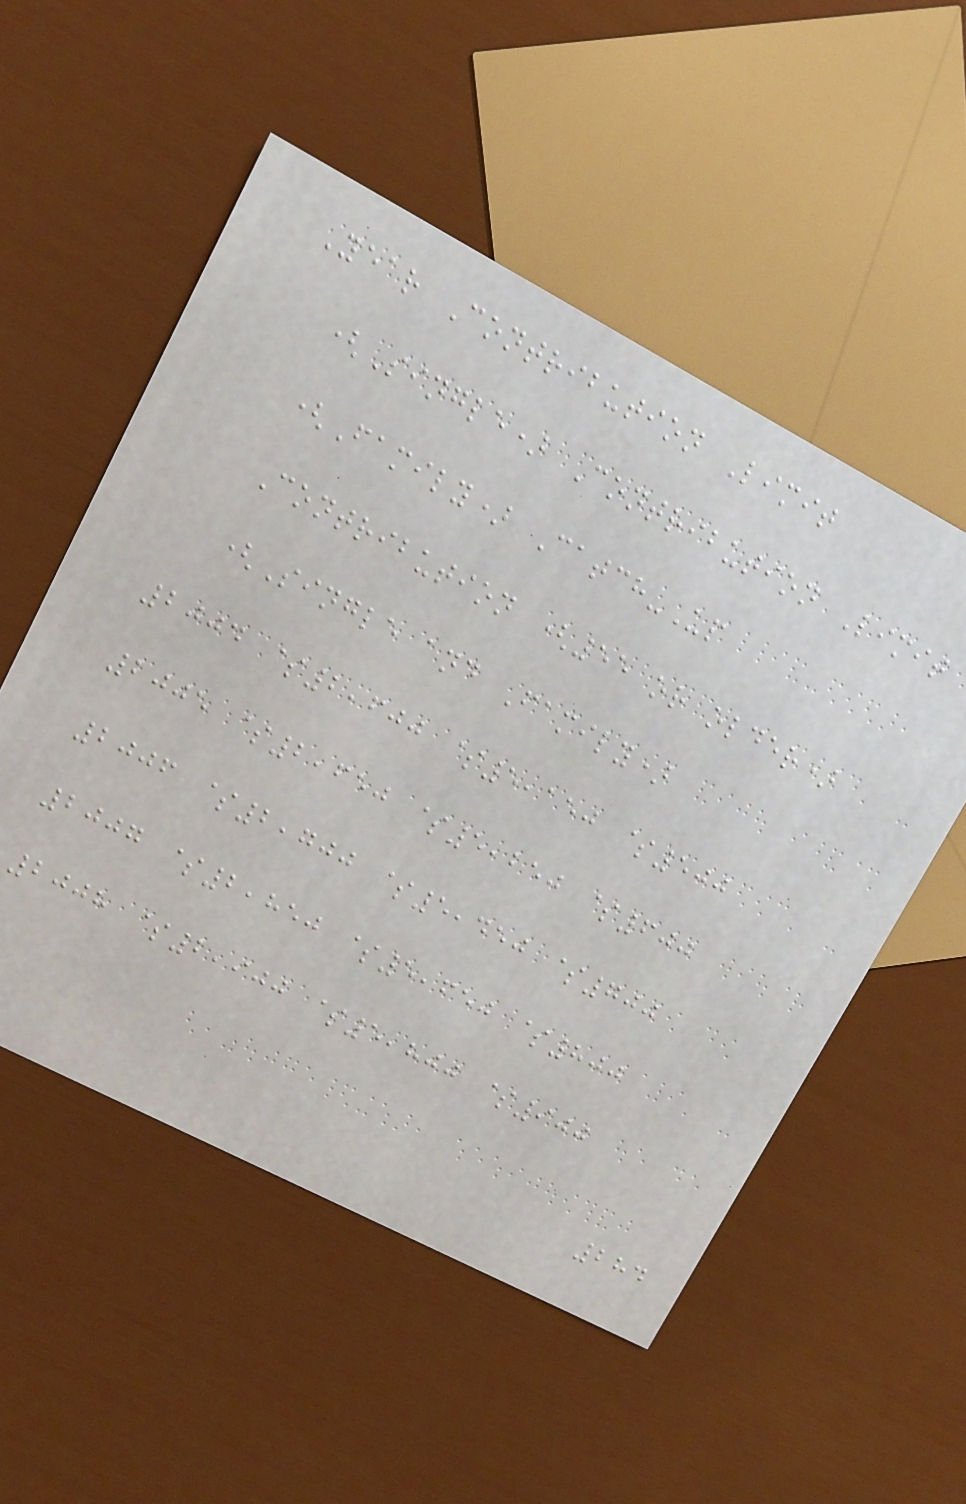Year Contribution Limit
(Single) Contribution Limit
(Family) Catch-Up
Contribution (55 or older)
(Single and Family)
2004 $2,600 $5,150 $500
2005 $2,650 $5,250 $600
2006 $2,700 $5,450 $700
2007 $2,850 $5,650 $800
2008 $2,900 $5,800 $900
284
